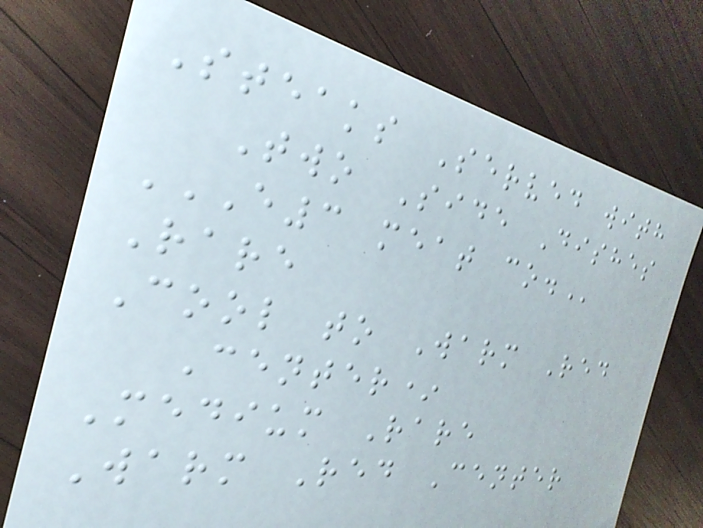Steaks Served with
Two Side Dishes
E3 MEAT CO.
Rare
Cool to Warm Red
Center*
Medium Rare
Warm Red Center
